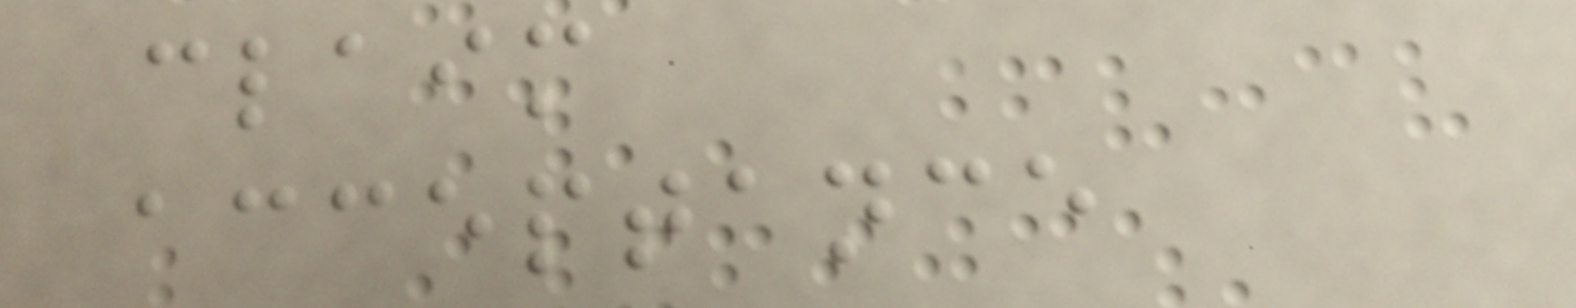claim
acceptance
